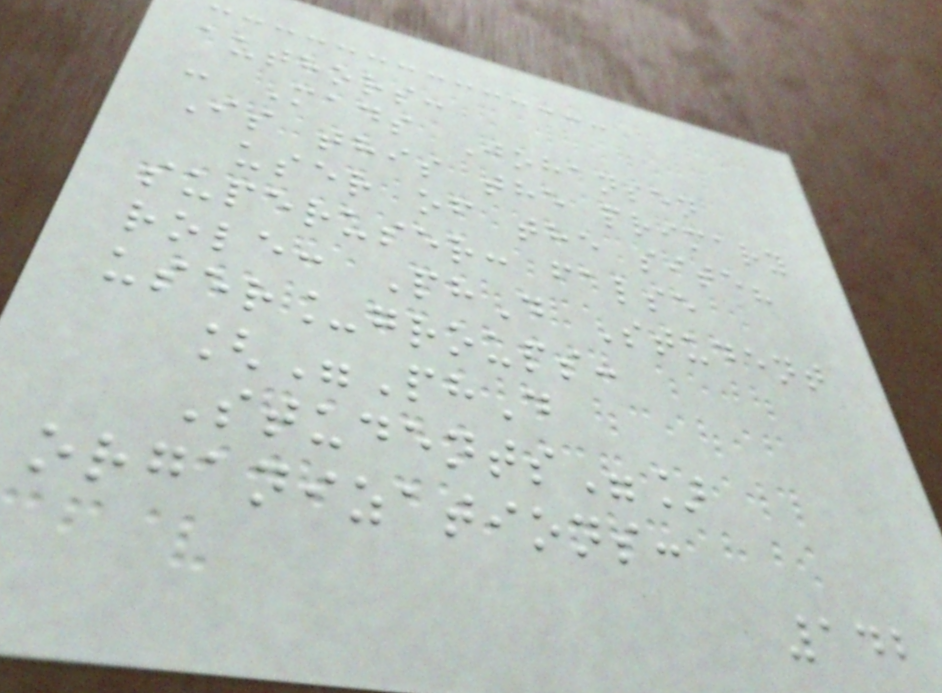authors:
- Mads Johansen
Is this the primary
user of the site?
superuser: false
role: PhD Student
user_groups:
["PhD
Students"]
organizations:
142
